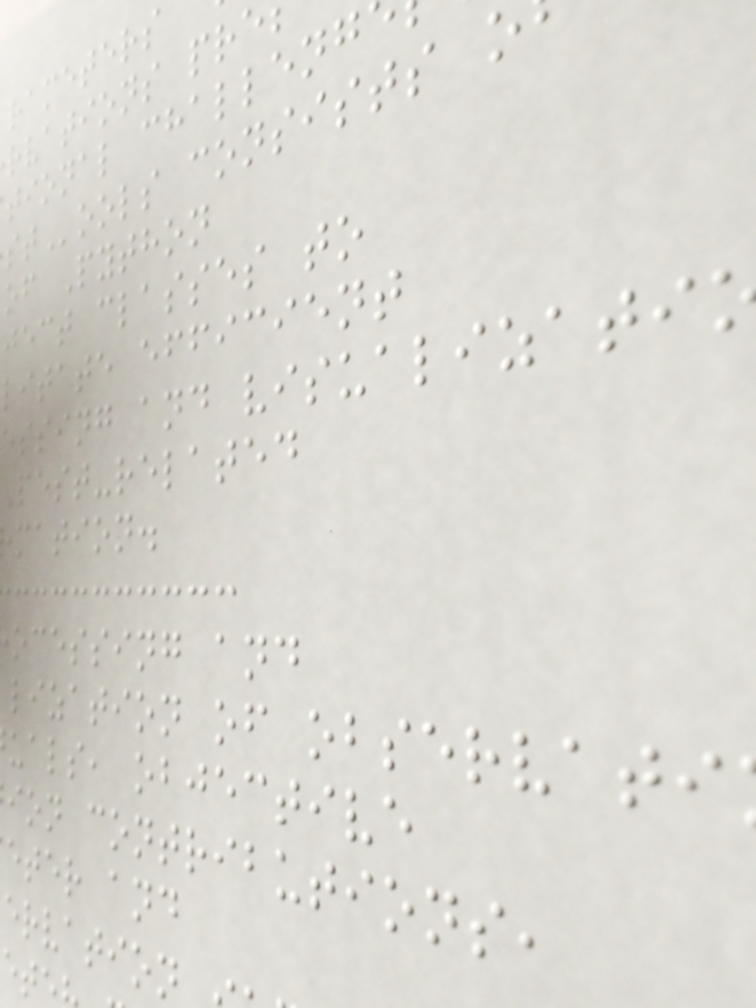rameters
rvations pre
tional challeng
ools consists o
of Python
ject classes to
litate efficient
essing and visualizati
pest-related
mation.
ocessing and
lization of observati
uals, objective
ion contributions,
eter and
ervation
